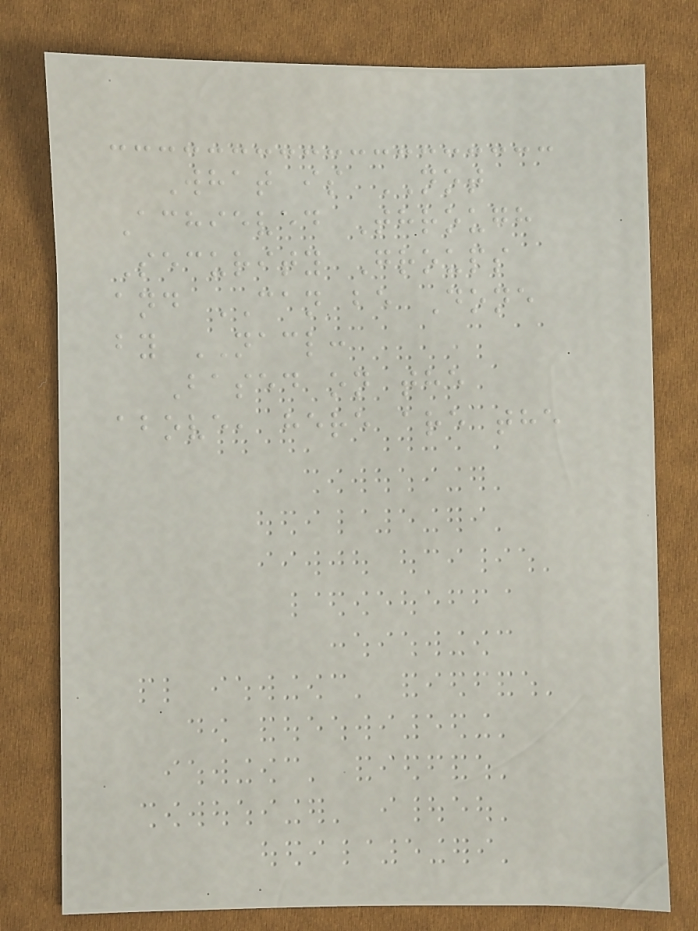What is NOT
Achieved Through
Security Groups
and CAN be Done
by NACL:
Based on the
above, here are the
